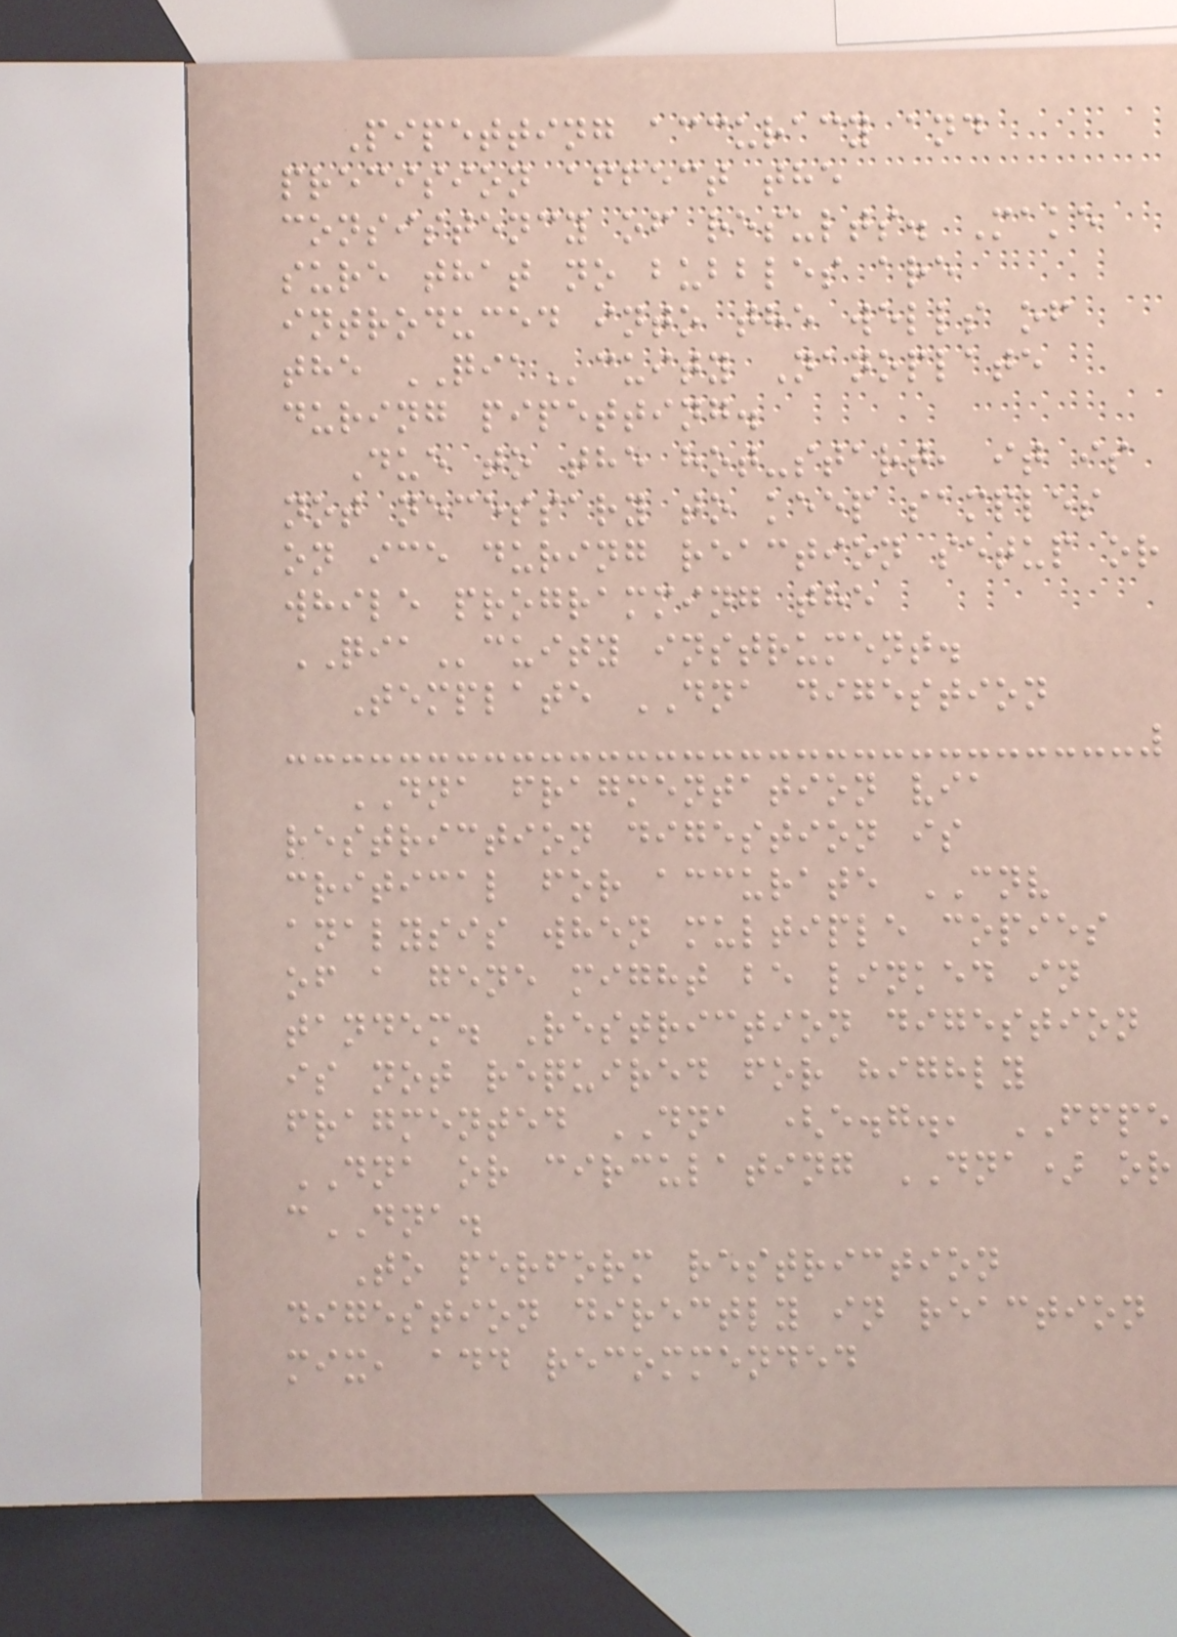Pipetting accuracy and
precision affect the
consistency of results. Make
sure that no bubbles are
introduced into the wells of
the QIAcuity Nanoplate
during pipetting.
Due to the hot-start, it is
not necessary to keep samples
on ice during reaction setup or
while programming the
QIAcuity instrument.
Template DNA digestion
DNA fragmentation via
restriction digestion is
critical for accurate CNV
analysis when multiple copies
of a gene might be linked in
tandem. Restriction digestion
is not required for highly
fragmented DNA (e.g., FFPE
DNA or circulating DNA) or
cDNA.
To perform restriction
digestion directly in reaction
mix, add recommended
